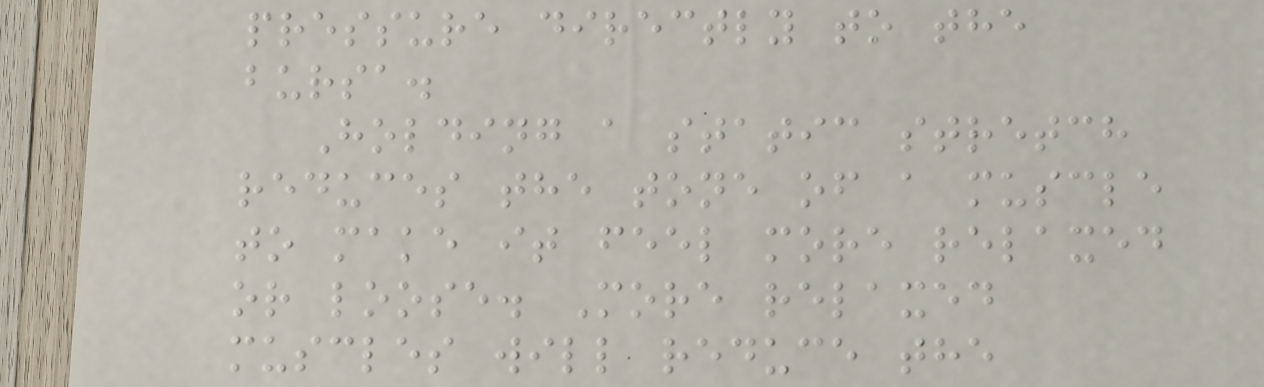pressure directly to the
bursa.
Holding a static stretch
reduces the tone of a muscle
to make it feel more relaxed
or loose. More relaxed
muscles will reduce the
